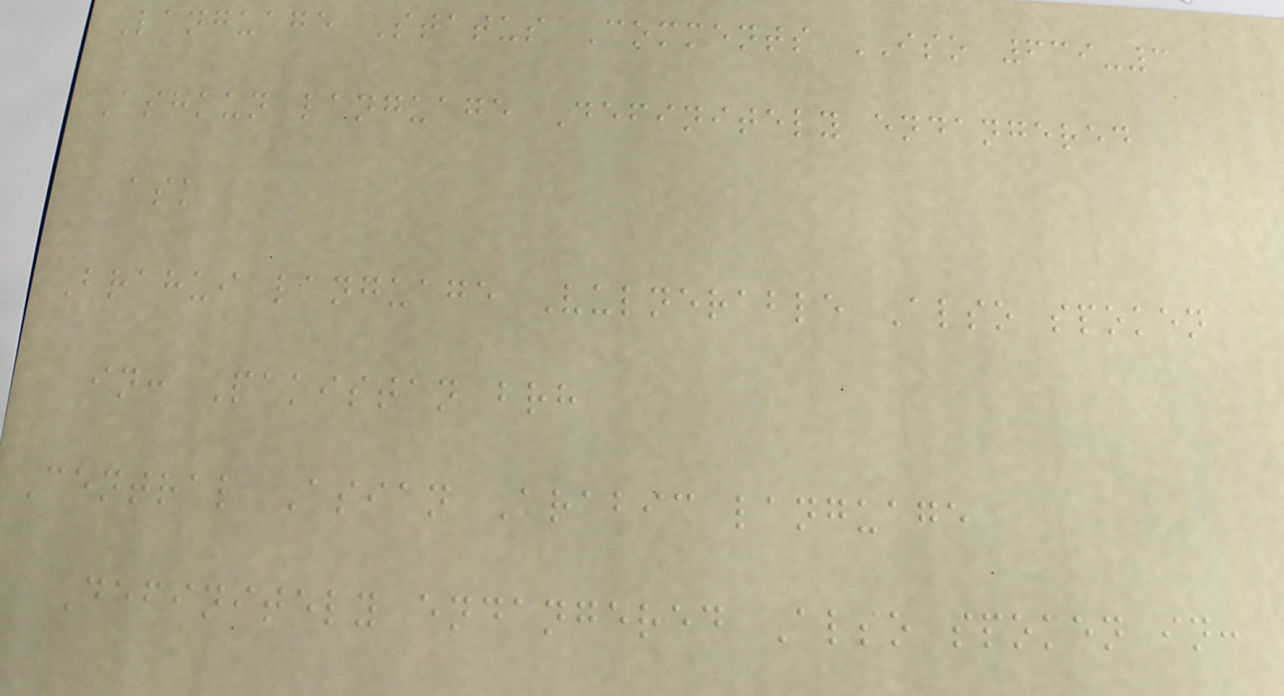Language Status Comments ISO 639-3
Ashkun language Definitely endangered
ask
Brahui language Vulnerable Also spoken
in: Pakistan brh
Central Asian Arabic language
Definitely endangered Also spoken in:
